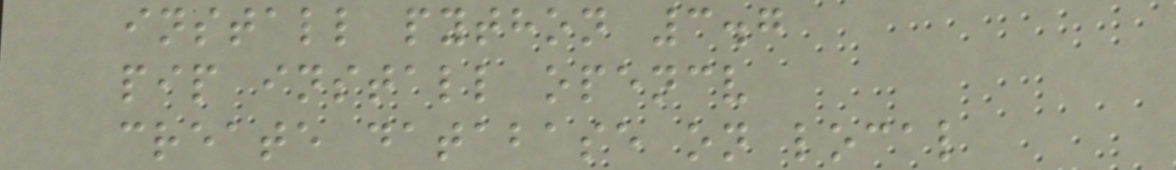install python 3.7
pip install opencv
create database on local
